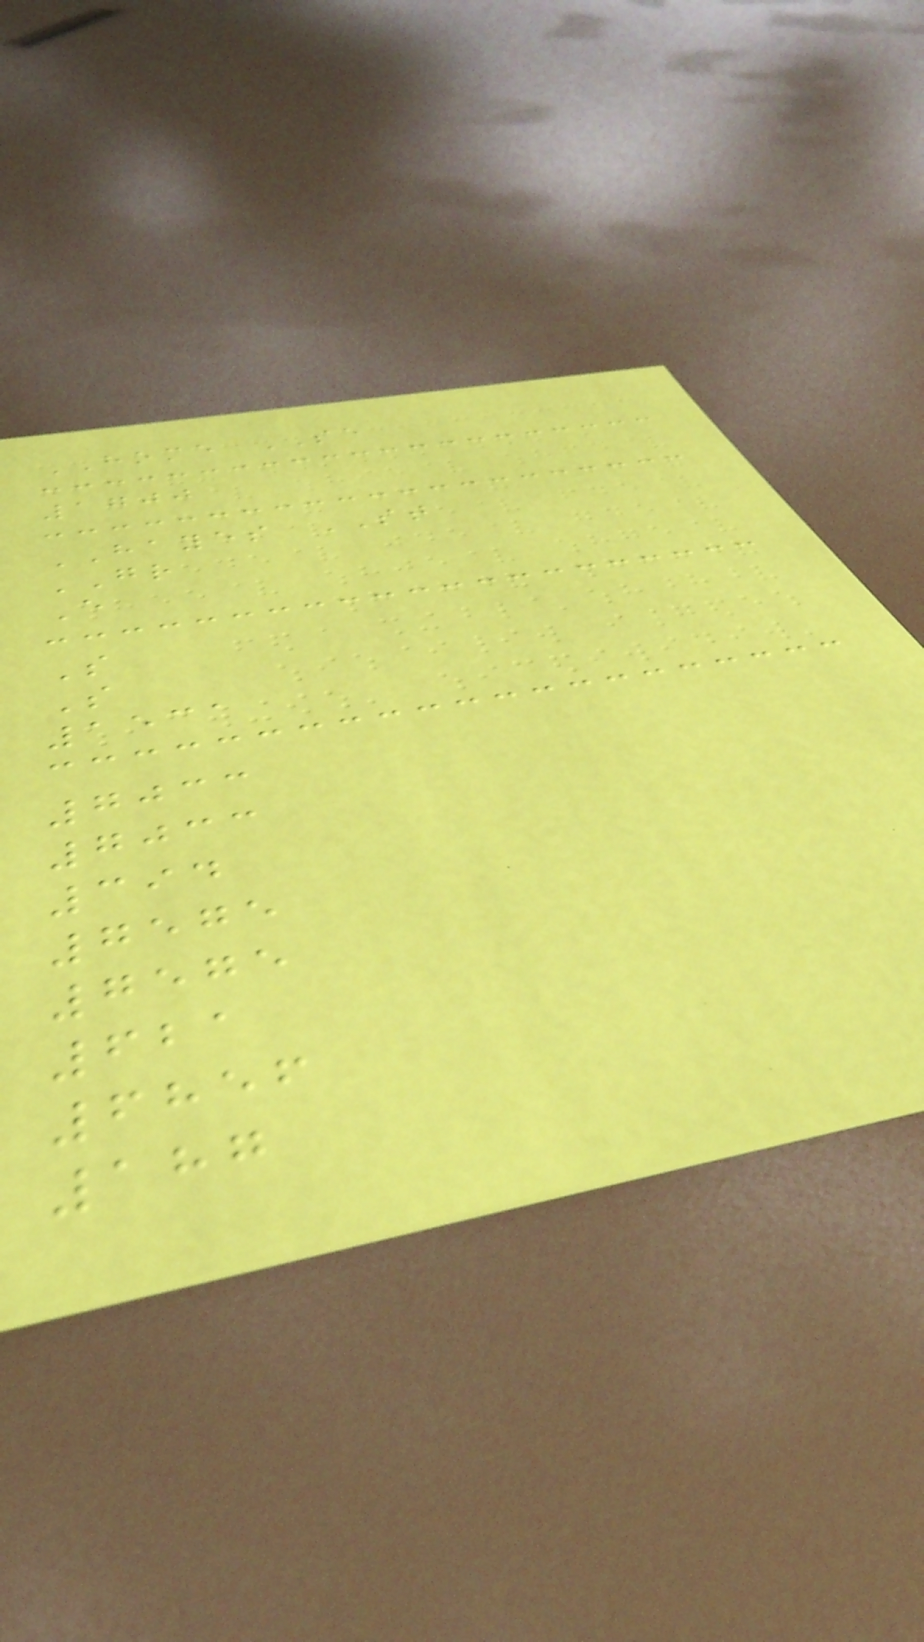HOME SE
1700
HAYES ST
GR
E
S
S
1531
7033
7033
394
7575
7575
621
6856
187
